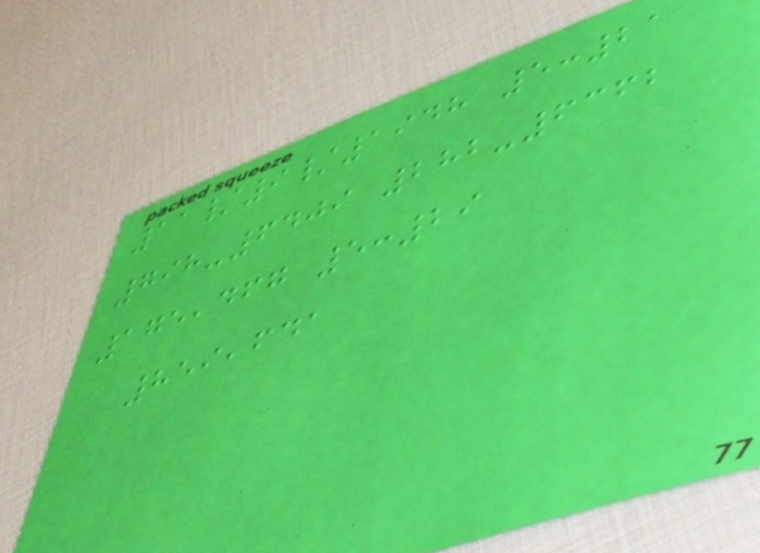11/9/1948 5:21
798-6409 282-6362
175,467 5:29
859,641
